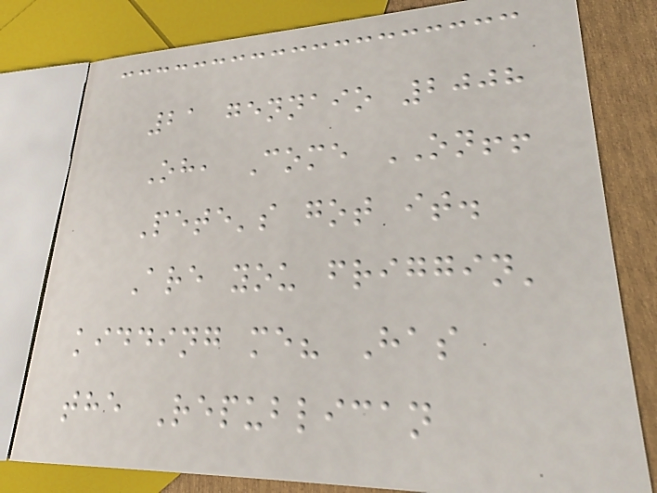21 gennaio 2008
Oh, Come ON!!
Pete's got it.
Are you friggin'
kidding me? Has
the Republican
